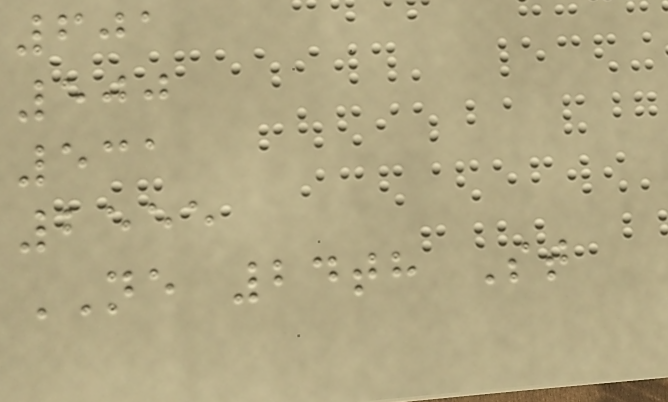601
500
531
2555
NE 24th St
